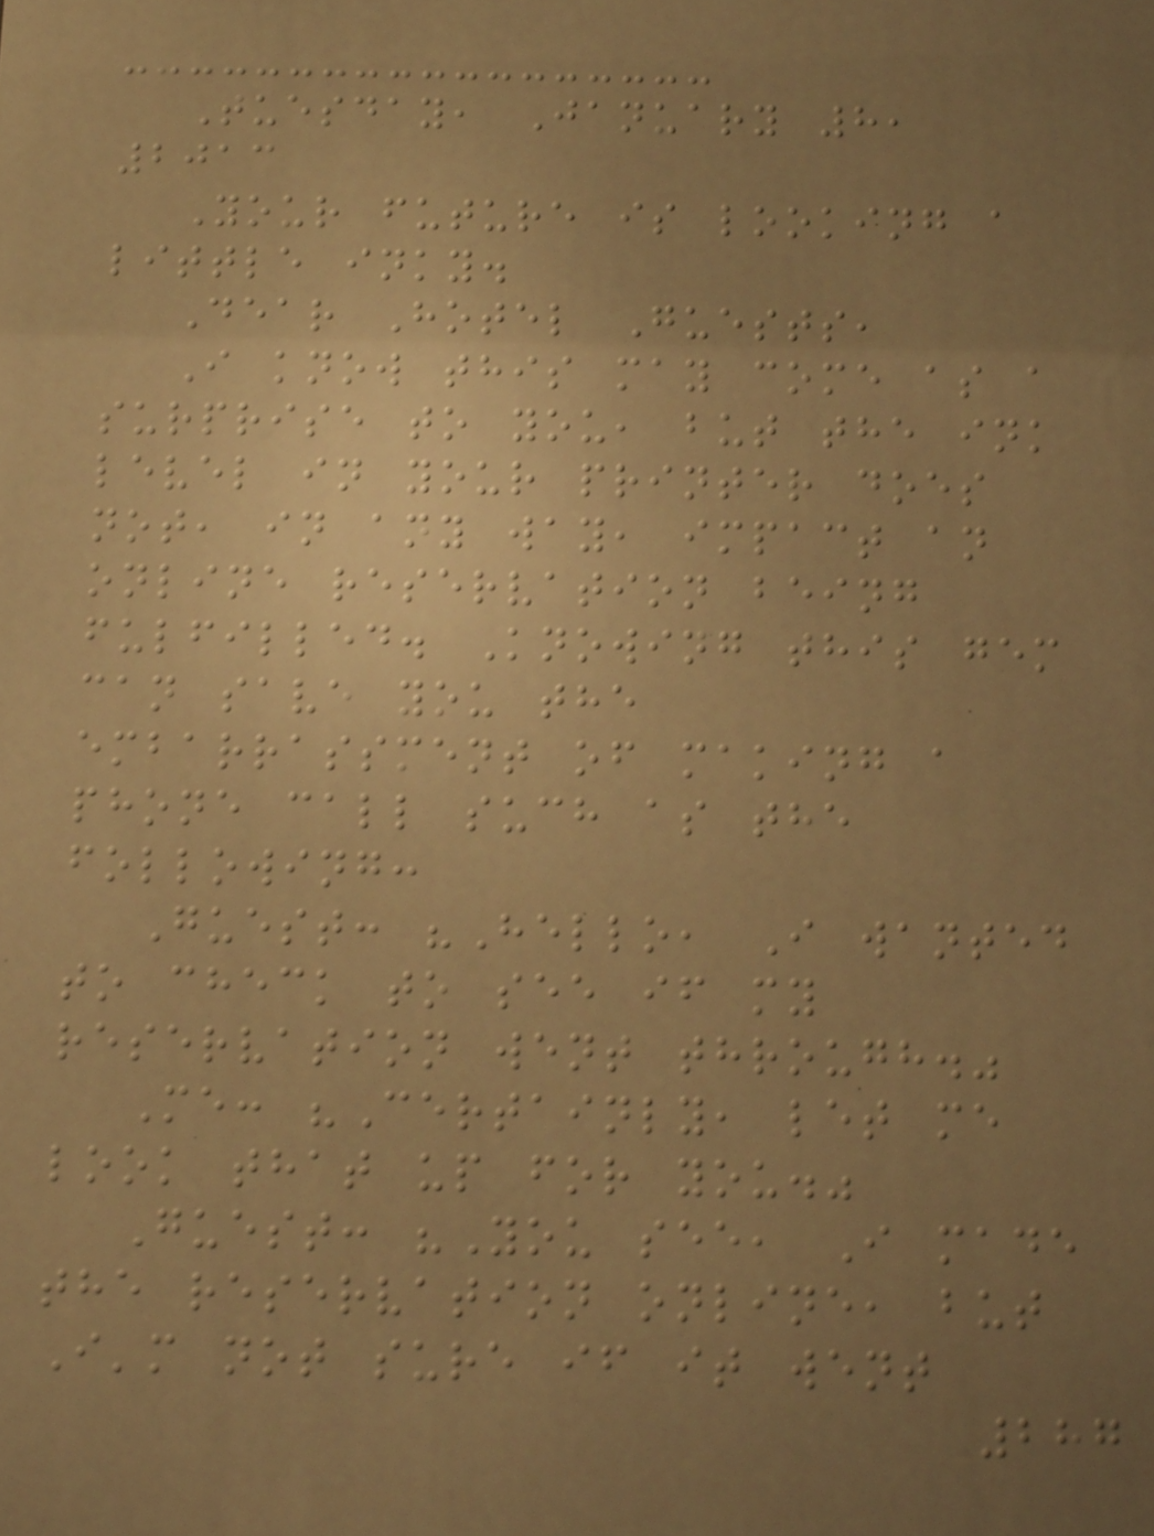Tuesday, January 8,
2013
Your future is looking a
little inky.
Dear Hotel Guests,
I know this may come as a
surprise to you, but the ink
level in your printer does
not, in any way, impact an
online reservation being
fulfilled. Knowing this gem
can save you the
embarrassment of making a
phone call such as the
following:
Guest: "Hello, I wanted
to check to see if my
reservation went through."
Me: "Certainly, let me
look that up for you."
Guest: "You see, I made
the reservation online, but
I'm not sure if it went
287
